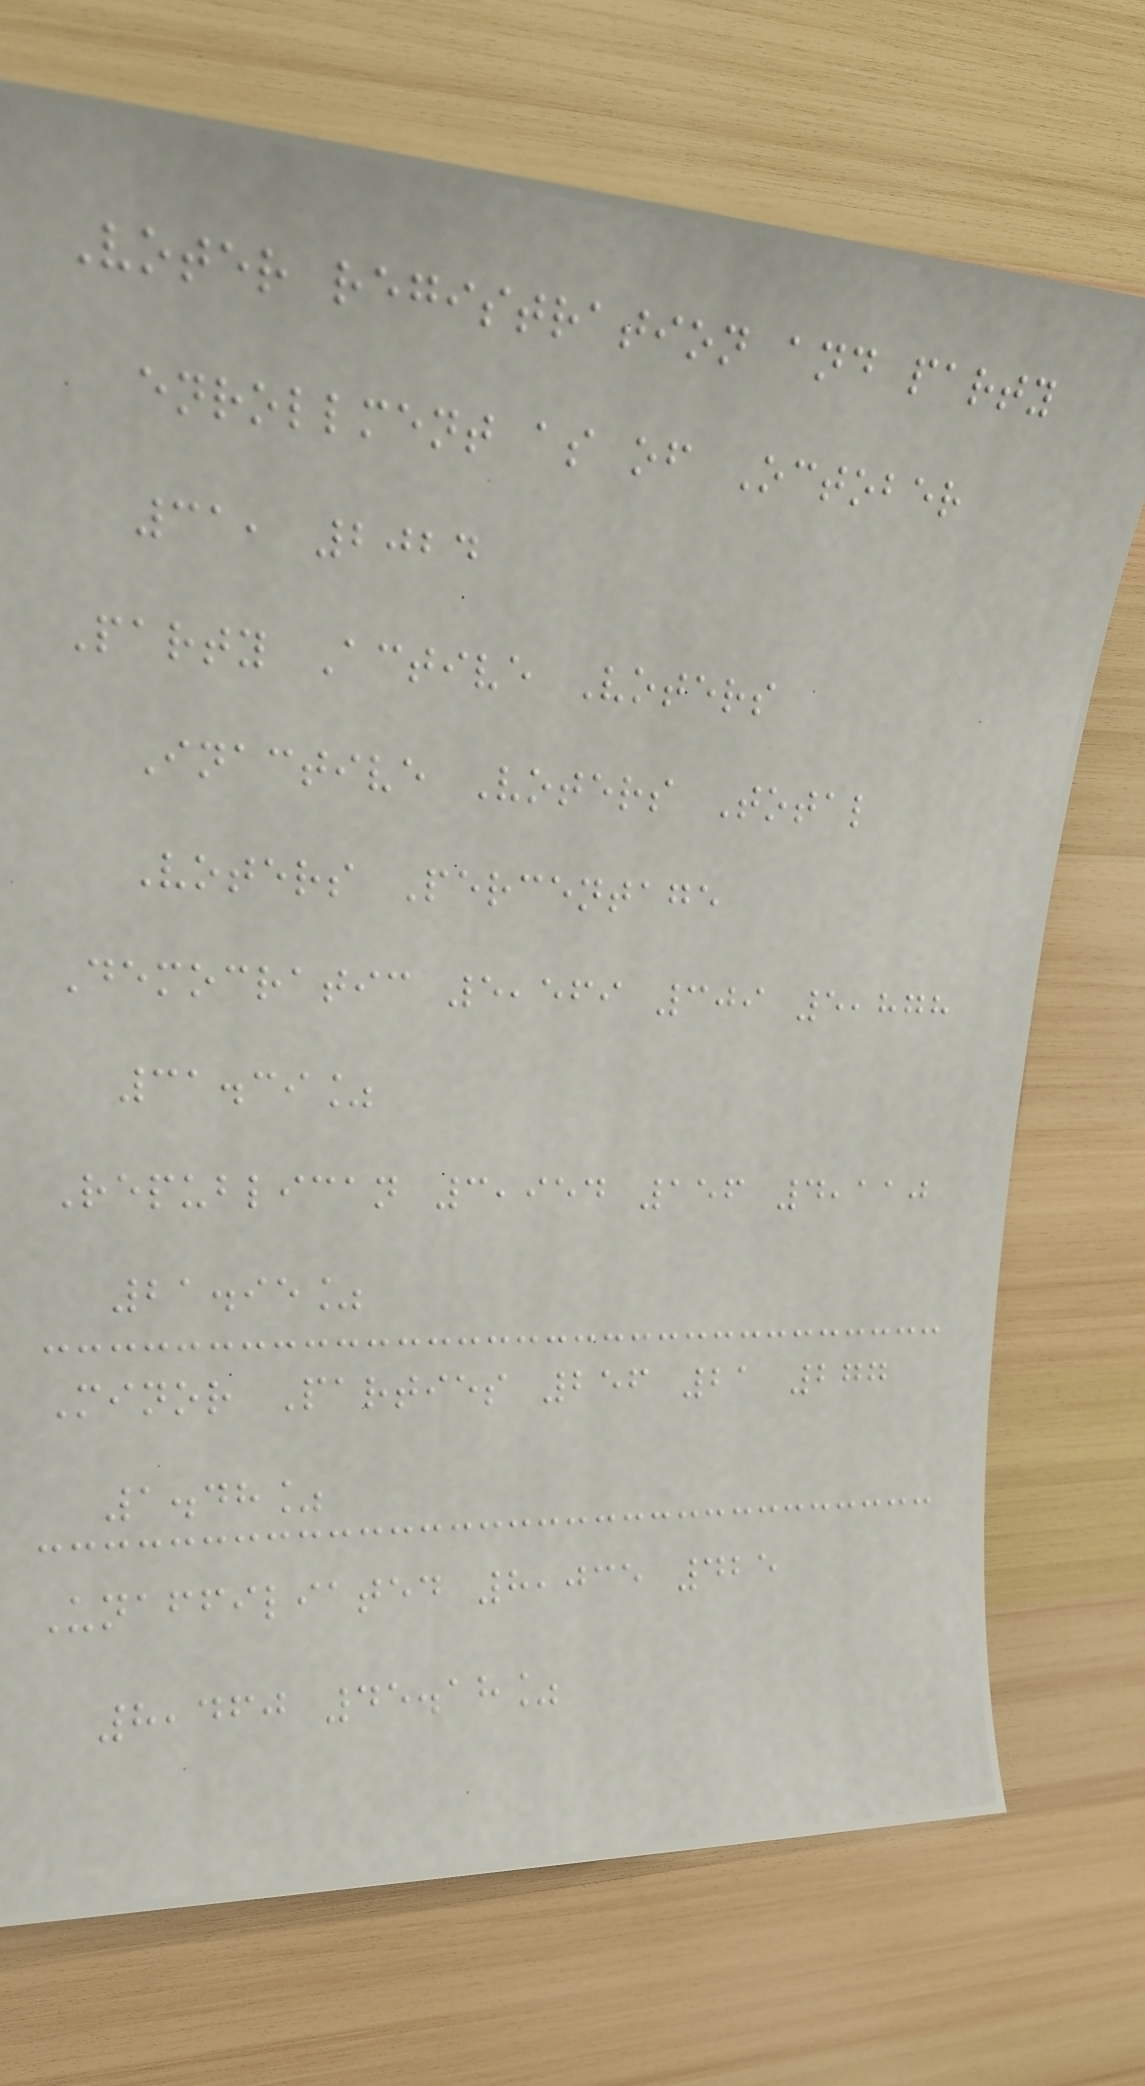Voter registration and party
enrollment as of October
31, 2024
Party Active Voters
Inactive Voters Total
Voters Percentage
Democratic 5,569 309 5,878
31.39%
Republican 3,954 156 4,110
21.95%
Minor Parties 256 21 277
1.48%
Unaffiliated 8,035 425
8,460 45.18%
